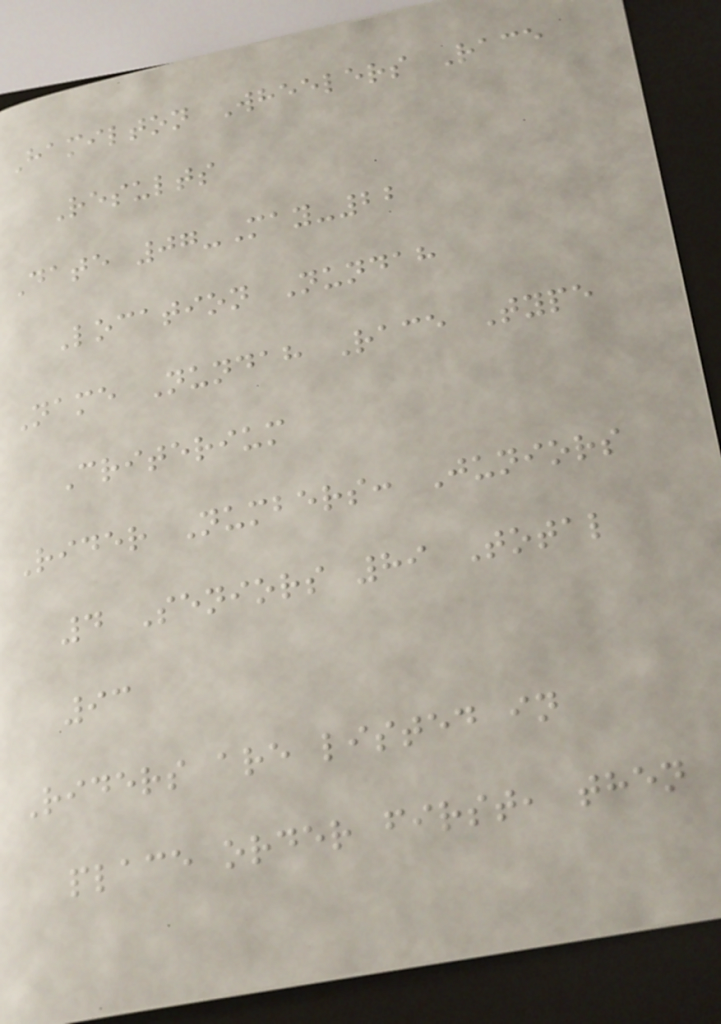Hamilton Wheelers Race
Results
Date 07-May-22
Location Nundah
Name Nundah Race Type
Criterium
Rider Numbers: Juniors
4 Seniors 89 Total
93
Riders are listed in
place order first, then
